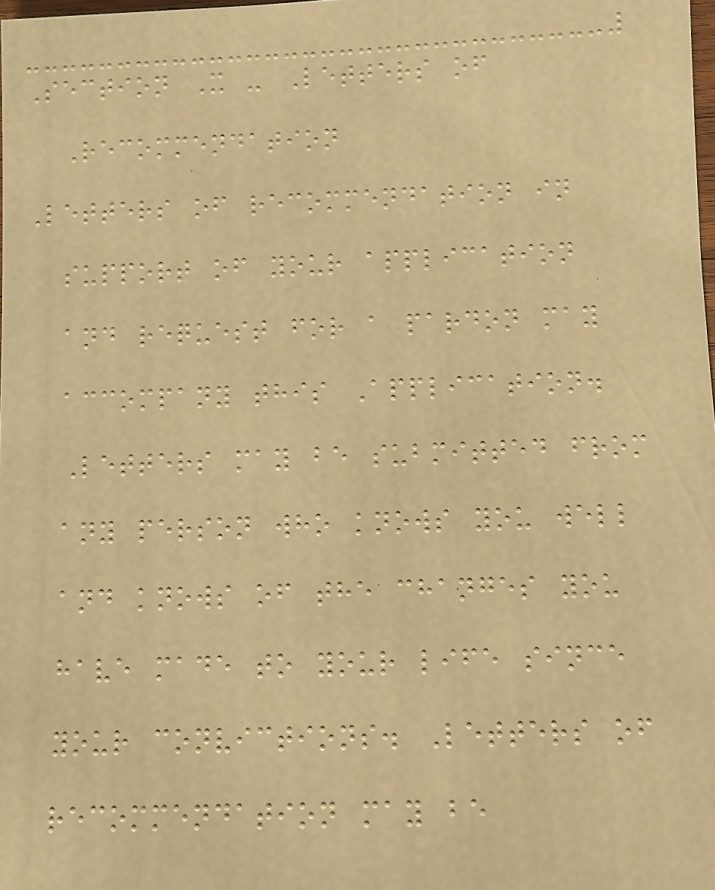Section X - Letters of
Recommendation
Letters of recommendation in
support of your application
and request for a pardon may
accompany this Application.
Letters may be submitted from
any person who knows you well
and knows of the changes you
have made to your life since
your convictions. Letters of
recommendation may be
